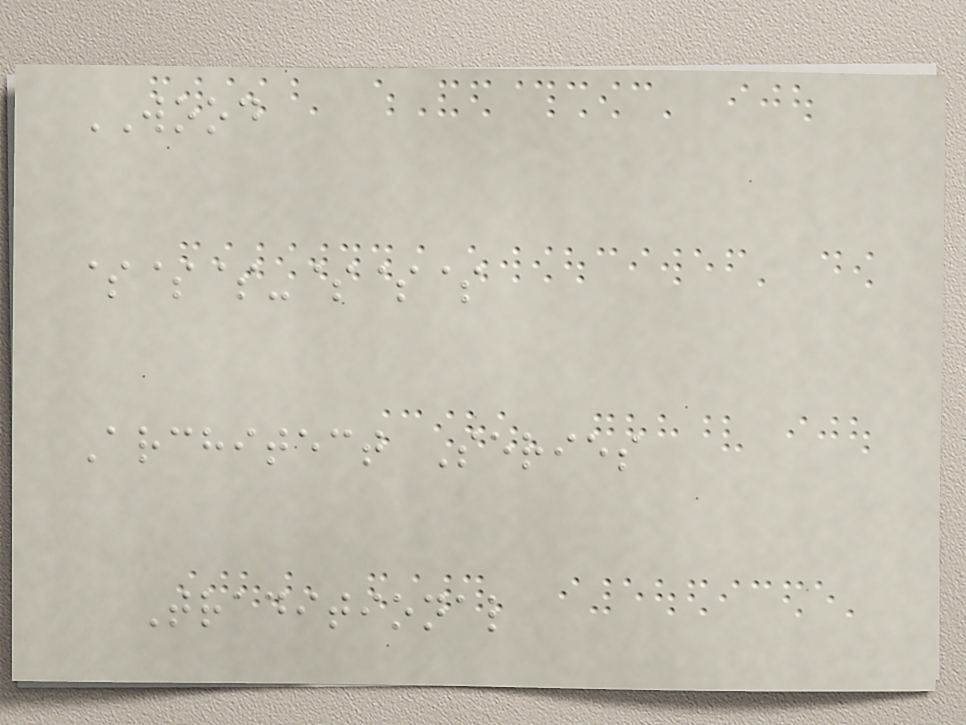WOOD
$$$-$$$
Architect Series
Traditional
